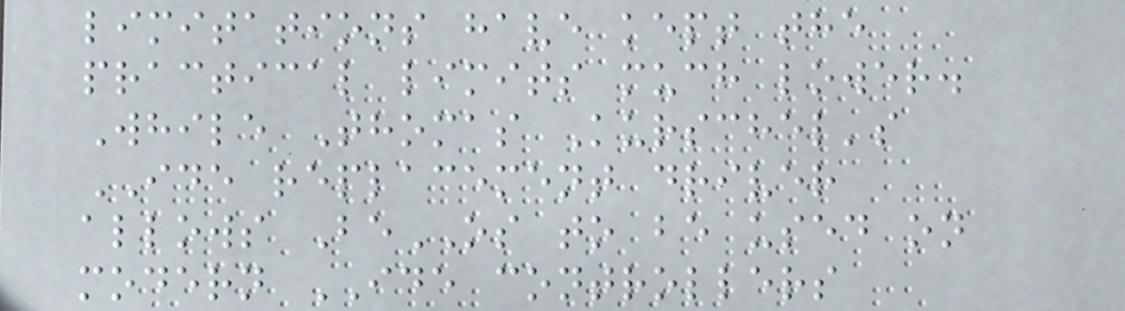limitations have kept the
practical limits much lower.
While Thomas Kurschel's
IDE replacement driver
allows BeOS to be used on
modern IDE controllers
